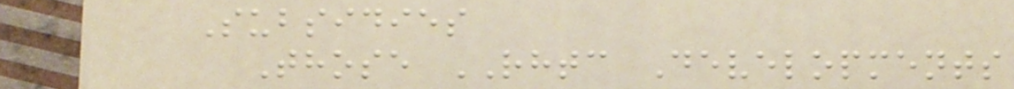Subsidies
Those RHTC Developments
